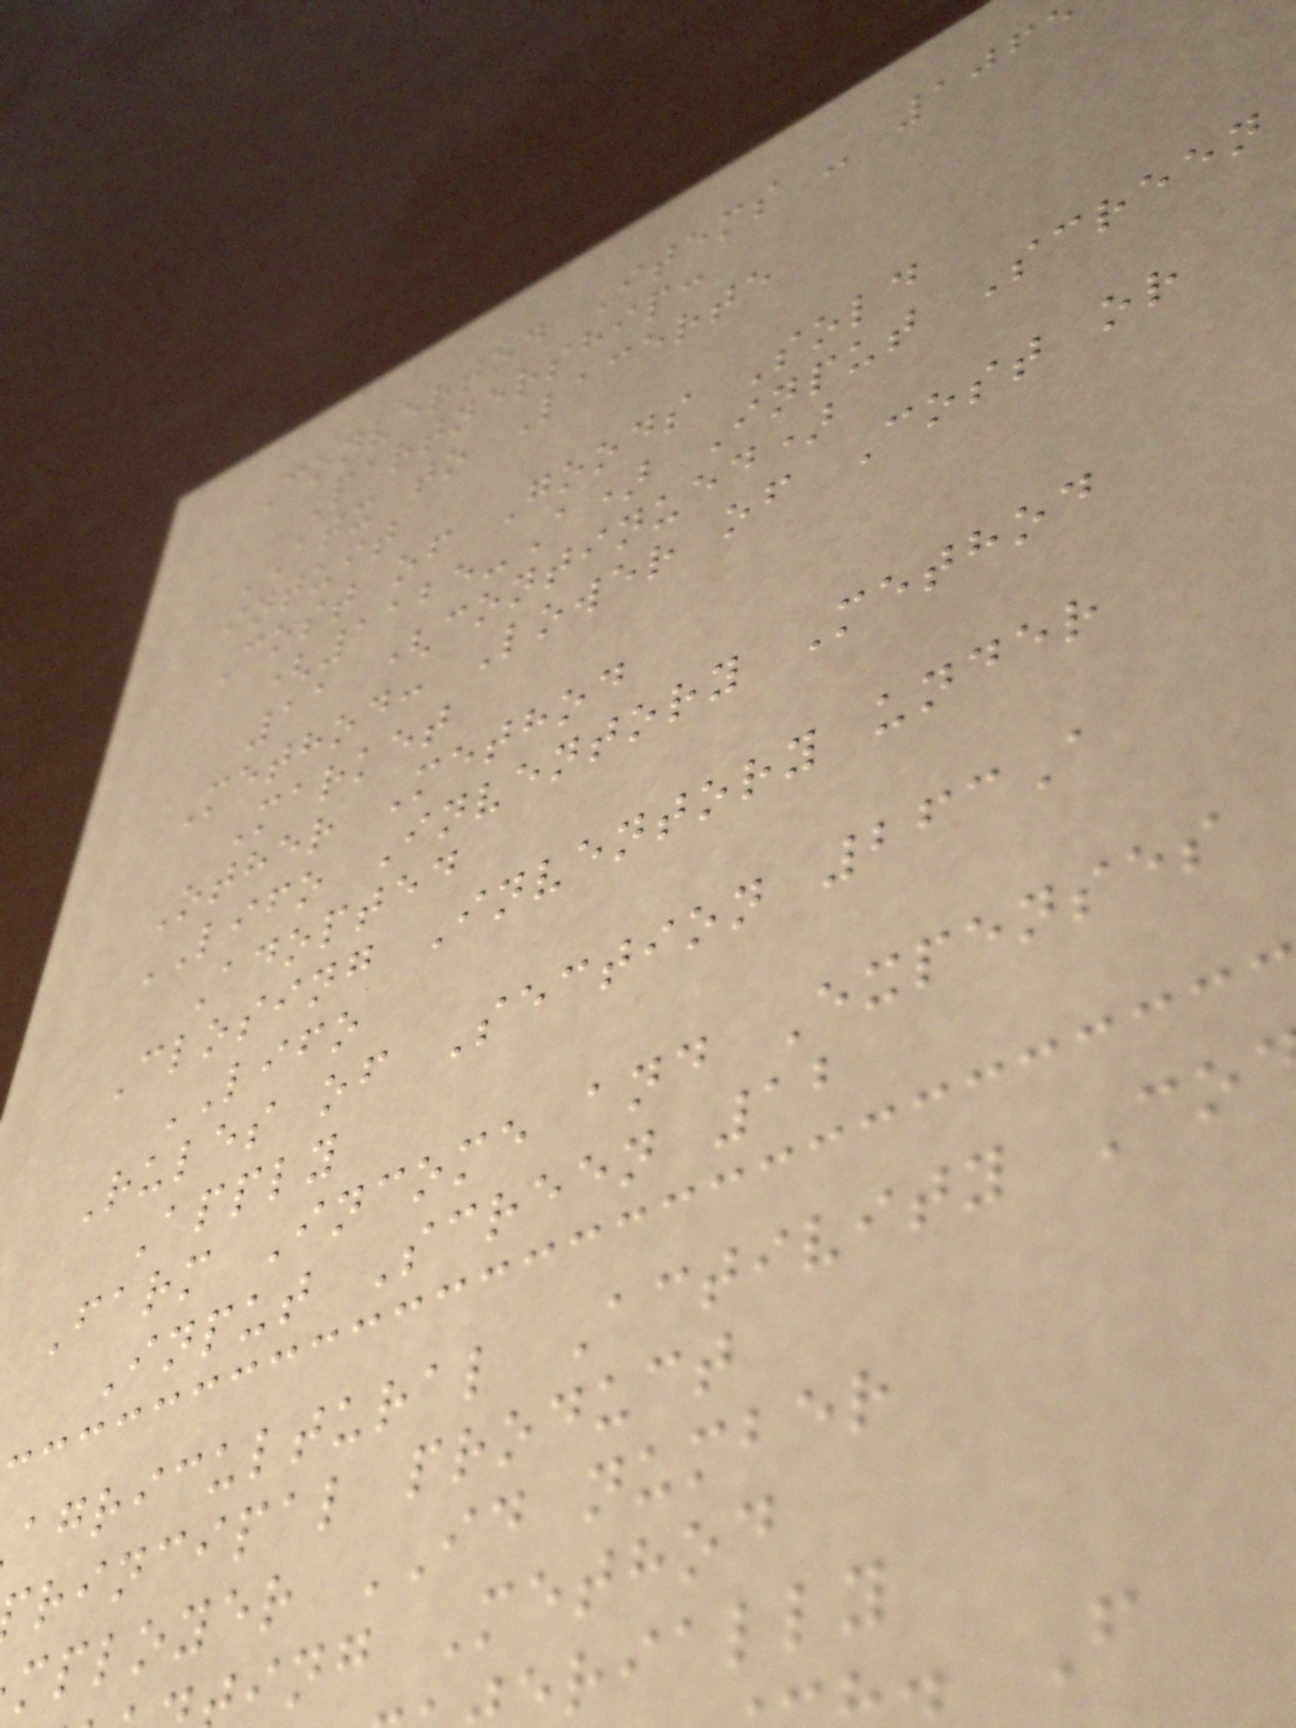Converted Items - 106
Partnership:
ATX to Lacerte
intuit
Cost of Goods Sold
(1125-A) Input Screen
11 (continued)
Method: Lower of Cost or
Market
Other Method
LIFO Inventory Method
Adopted
Closing Inventory under
LIFO
Rules of Section 263A
Apply
Farm Income and Expenses
Input Screen 12
agricultural Activity Co
rincipal product
mployer ID number
ing Method
rially
